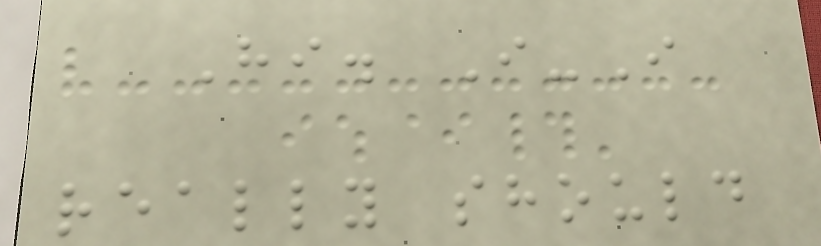Hi. I-I
really should
